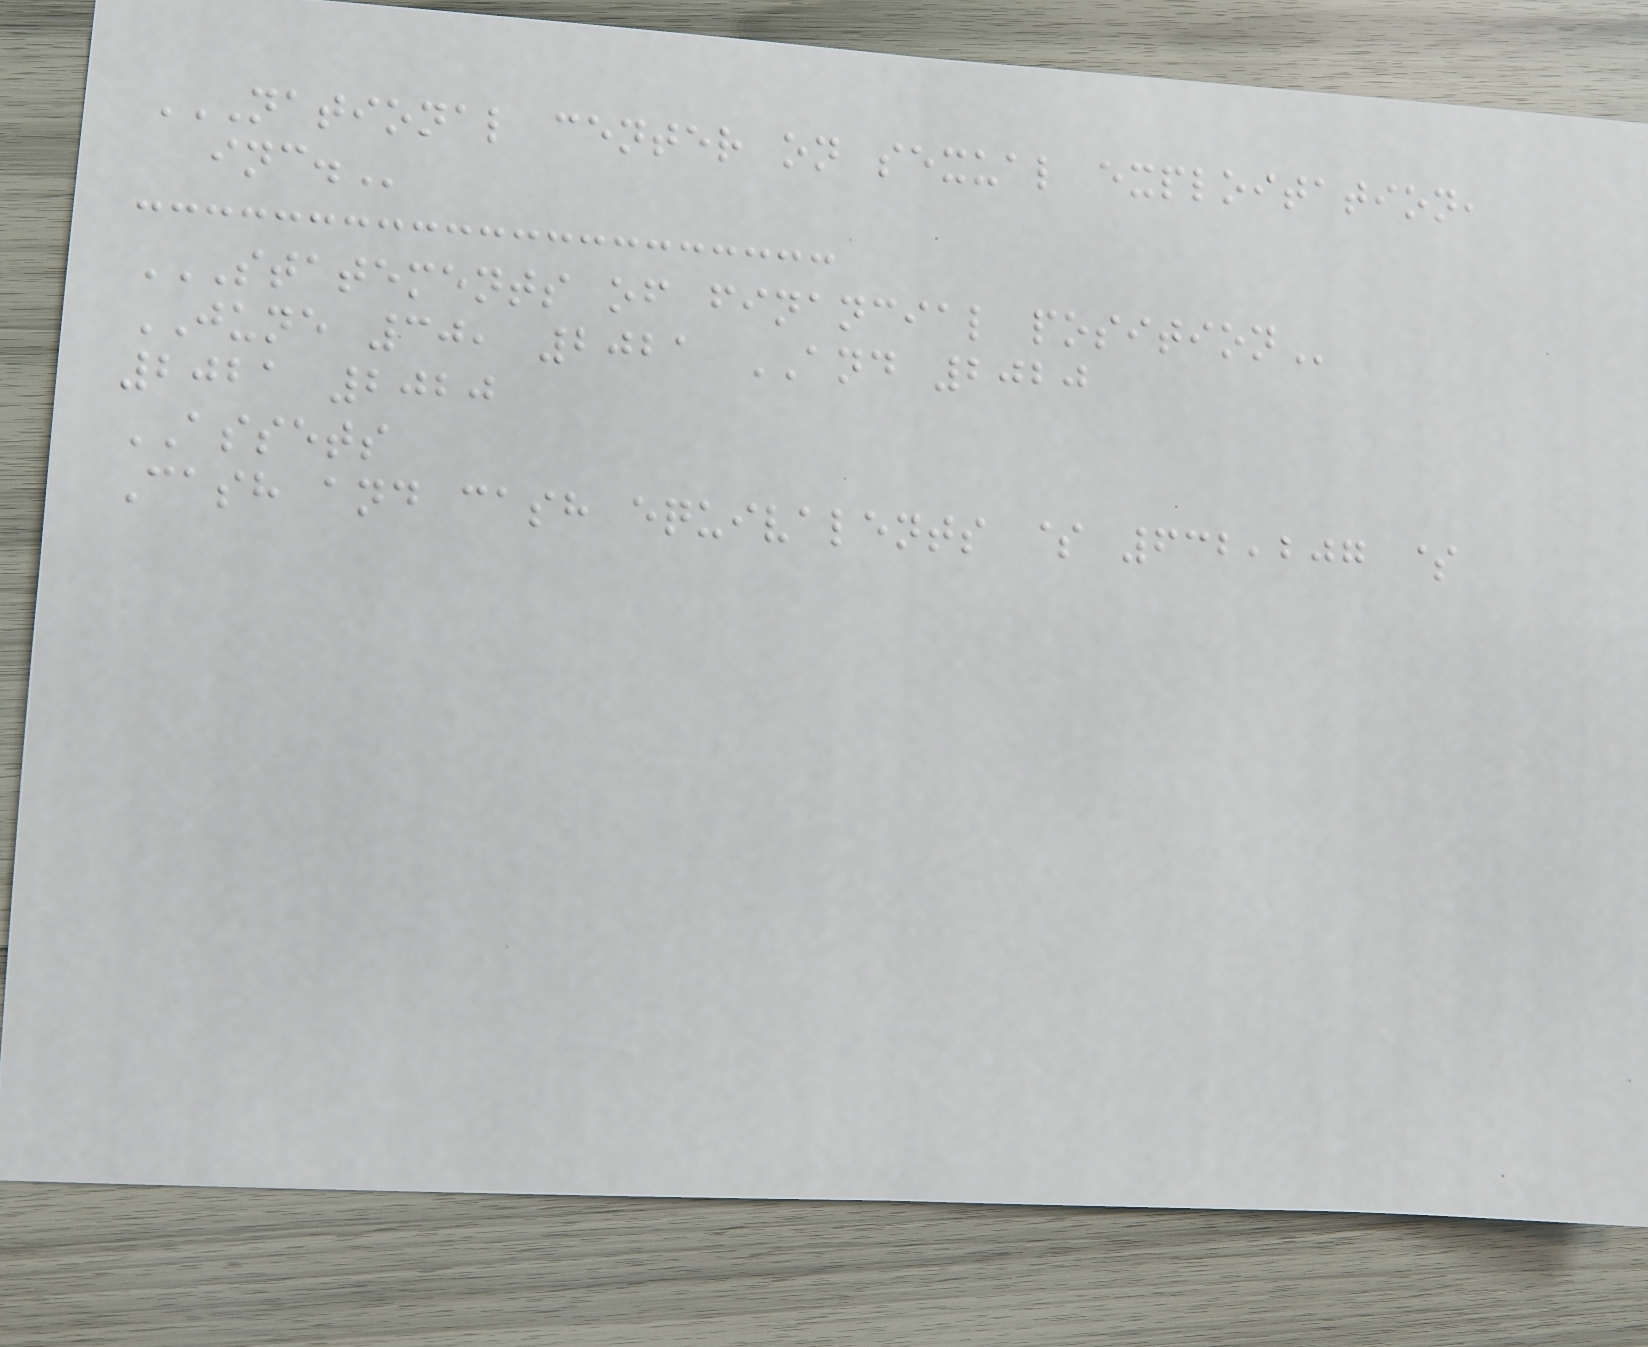NATIONAL CENTER ON SEXUAL EXPLOITATION,
INC.
STATEMENTS OF FINANCIAL POSITION
JUNE 30, 2021 AND 2020
2021 2020
ASSETS
Cash and cash equivalents $ 632,207 $
